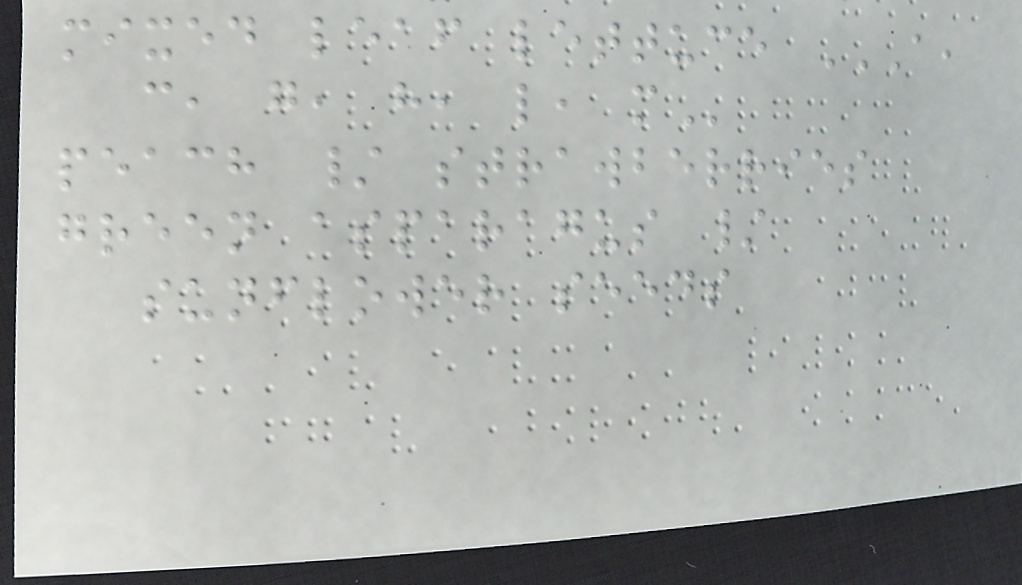mixed leaf lettuce A,
C, G, H, L, M
peach / strawberries
green asparagus /
sunflower seeds
